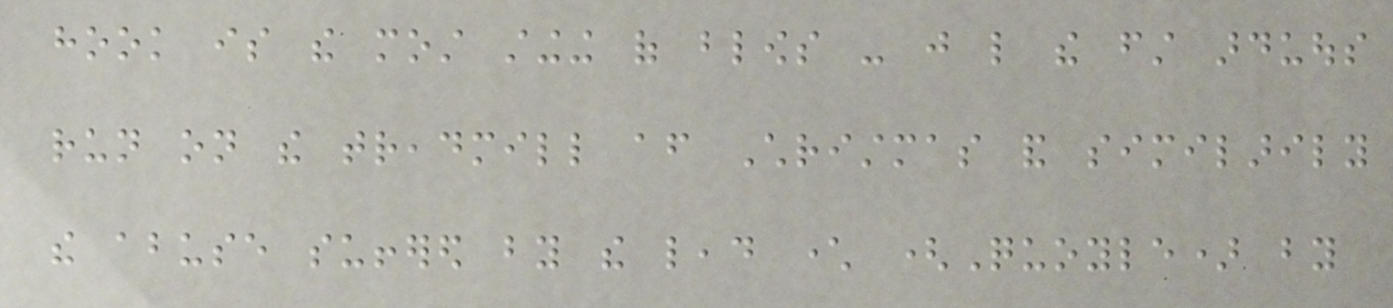hook is the most stinging of blows - just like the first arduous
run on the treadmill after Christmas and similarily
the abuse suffered by the lead character (Quoyle) by
